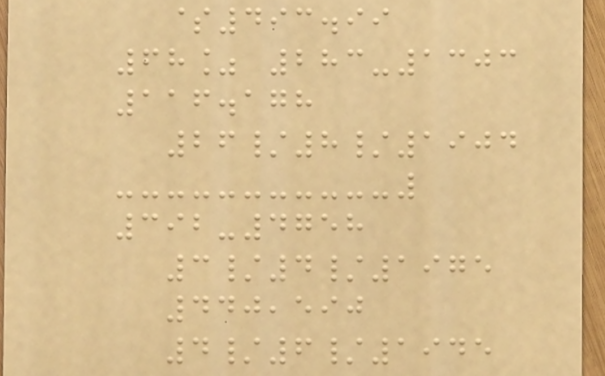$493.99
68% 283-1303
116.178
26/8/1904
392-4758
3/4/1975
440,590
4/6/1945
